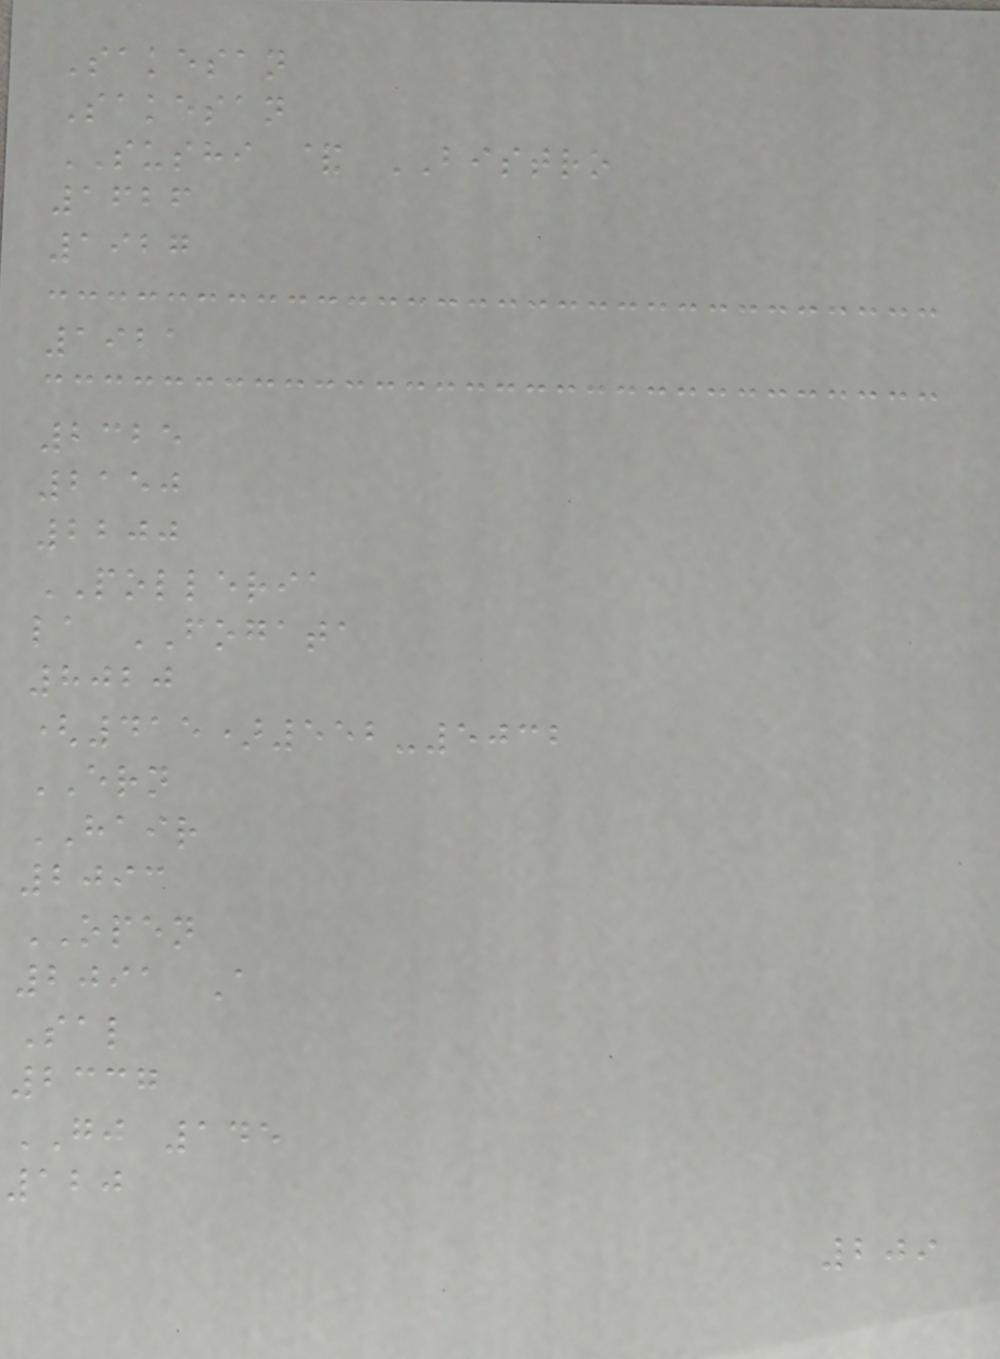Sakesan
Sakesan
SUSHI & BISTRO
1626
1927
1921
2325
2150
2200
POLLERIA
la FOGATA
8020
(415)552-5032
ERN
HAIR
2093
OPEN
2091 A
Sal
2337
GJ 145
120
209
